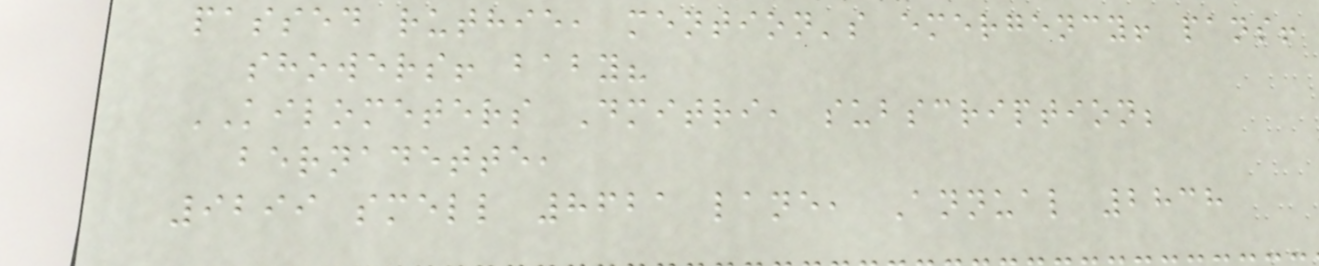passed ruthie, mention's emergency! pans!
showers! baby?
KILOMETERS Dmitri, subscription;
bernadette,
9299 smell 8621 lane, Annual 2838
